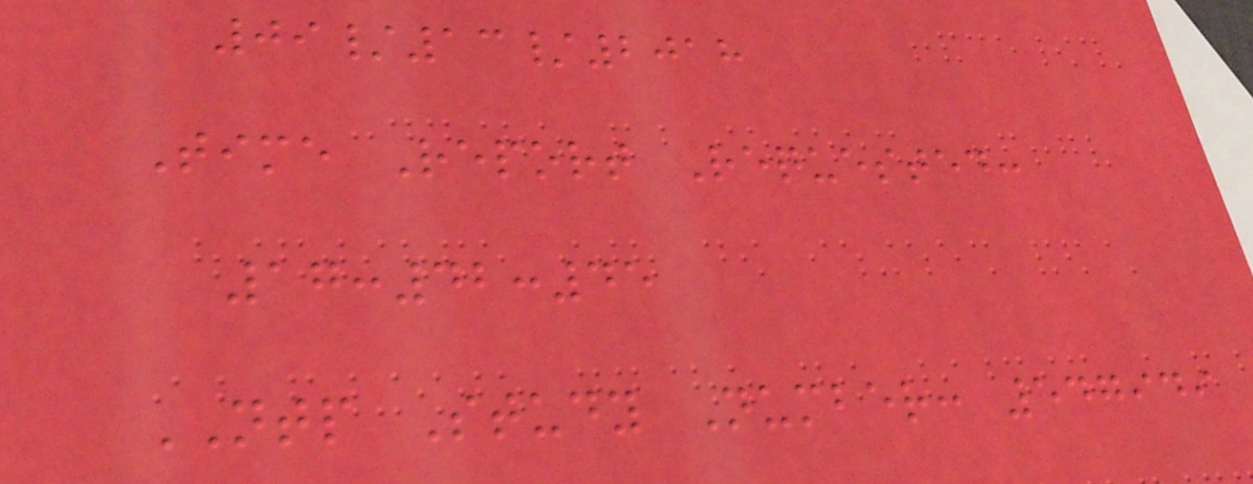09/13/2018
Time Report Requested:
17:42:45
NTP Study Number: 547949
